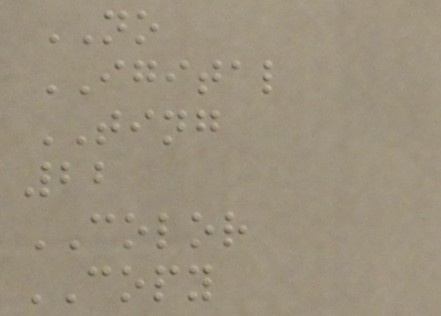NO
IGITAL
TING
22
COLOR
COPY
